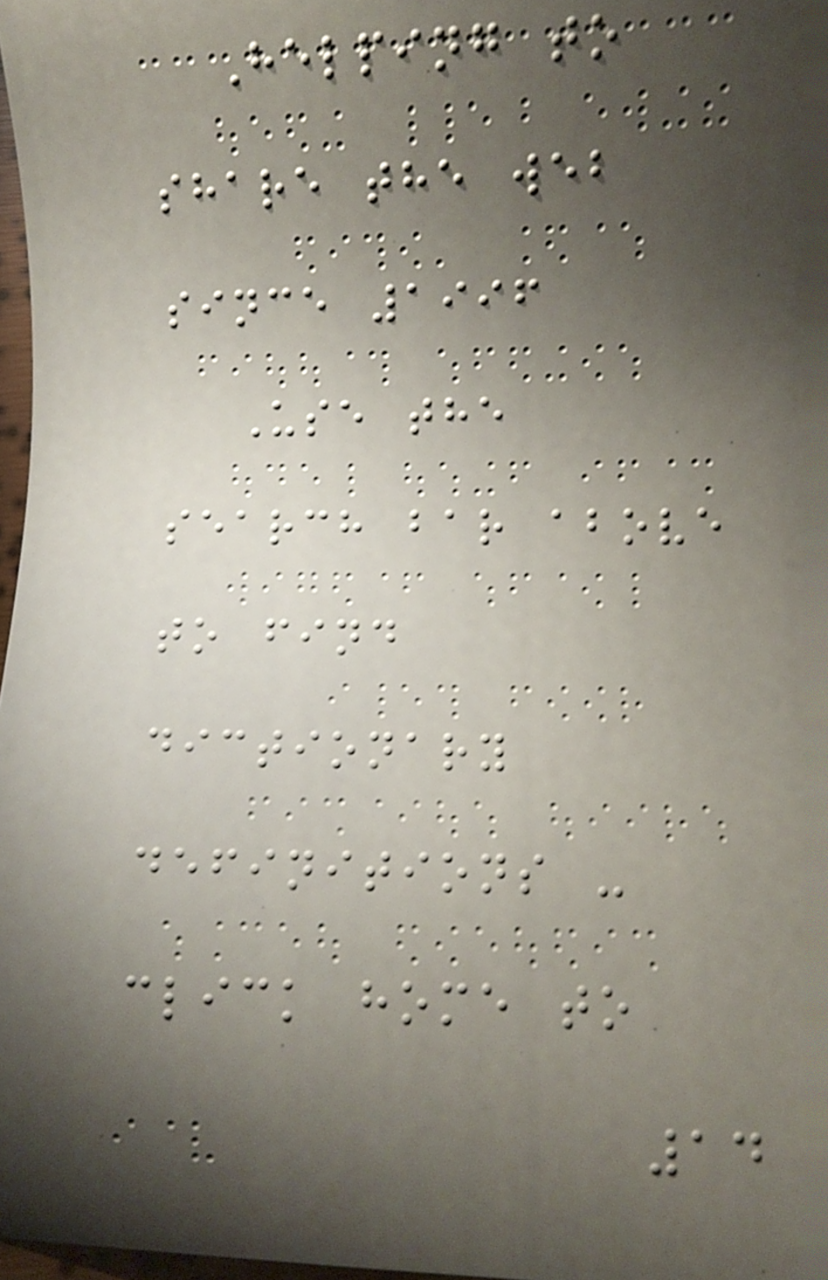Helping to
share the web
since 1996
Use the
search bar above
to find
dictionary
definitions -
click home to
14
